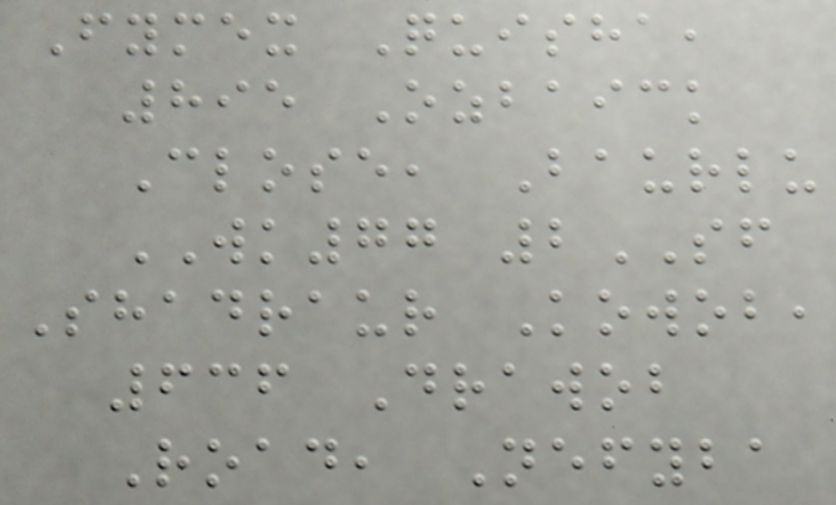Fymex Quisha,
895 Ozbaick
Close, Baurlu
WK77 2SF
Shadraur Kowob,
636 Drawob
Road, Nefyba
